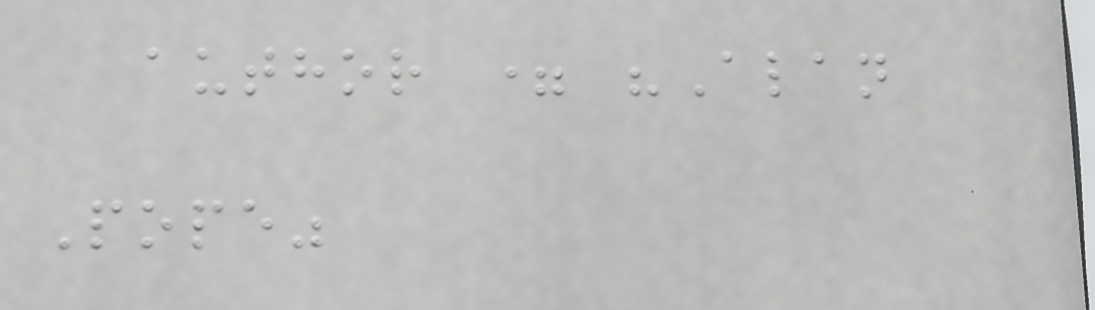author = "Alan
Pope"
